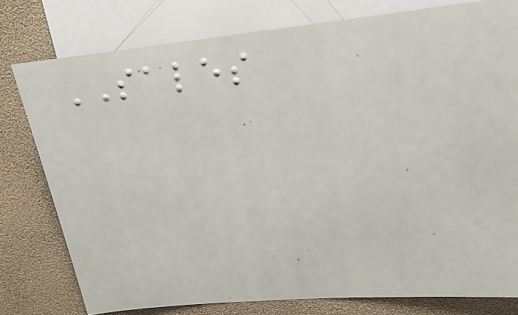SALES
